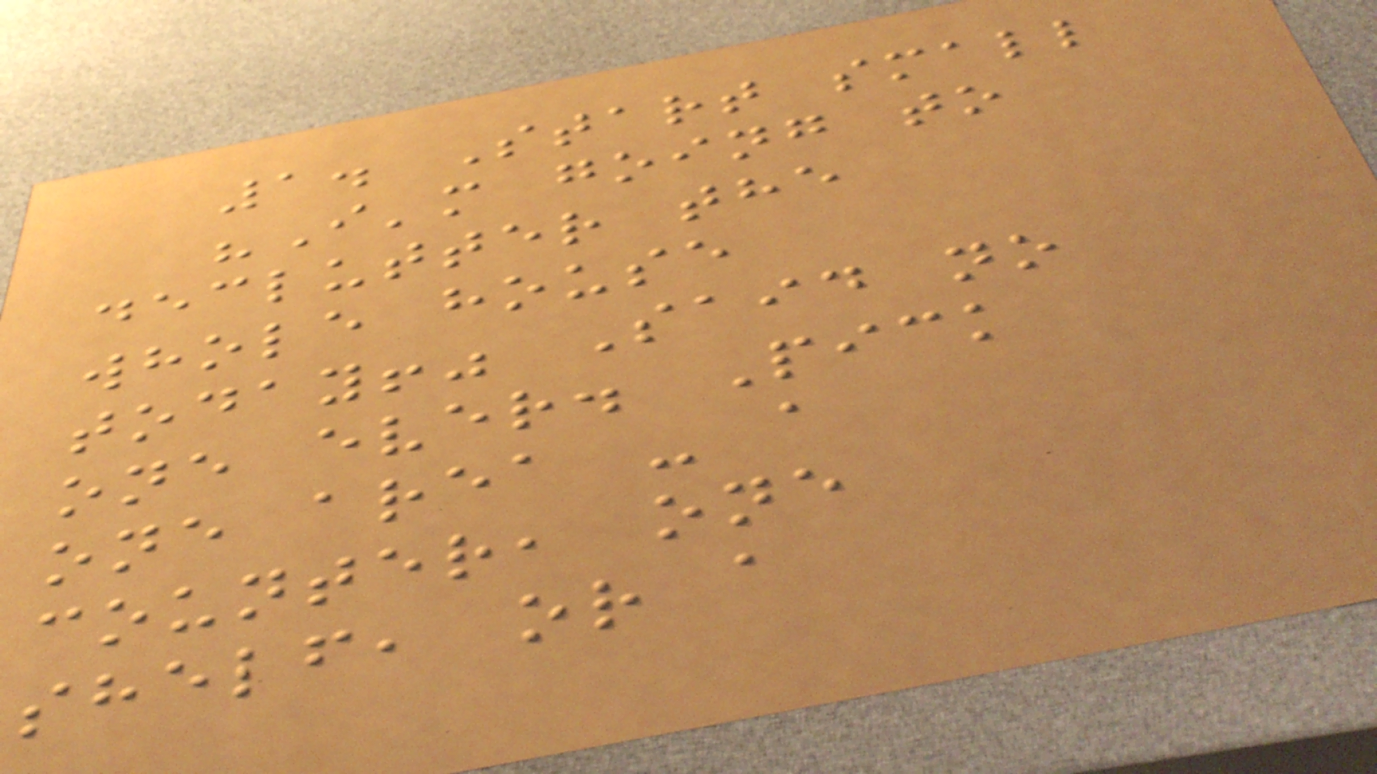1. Start small
"I'm going to
declutter the
whole house
today!" Said no
one ever. Pick
one area - a
counter, one
shelf, or a
